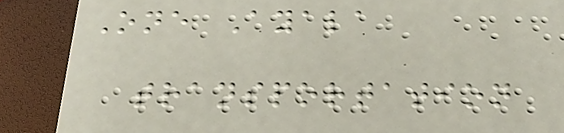One Ayala
transportation
